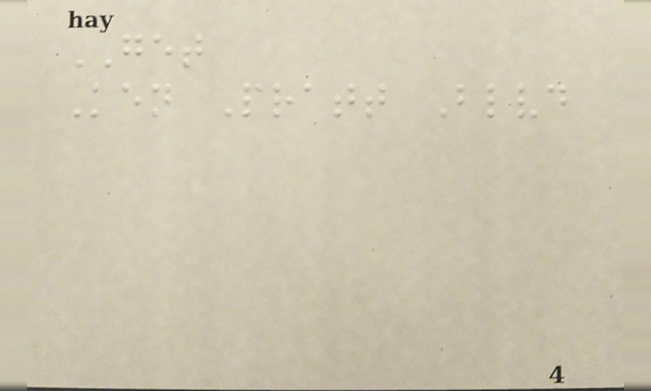GET
Ken Pratt Blvd
